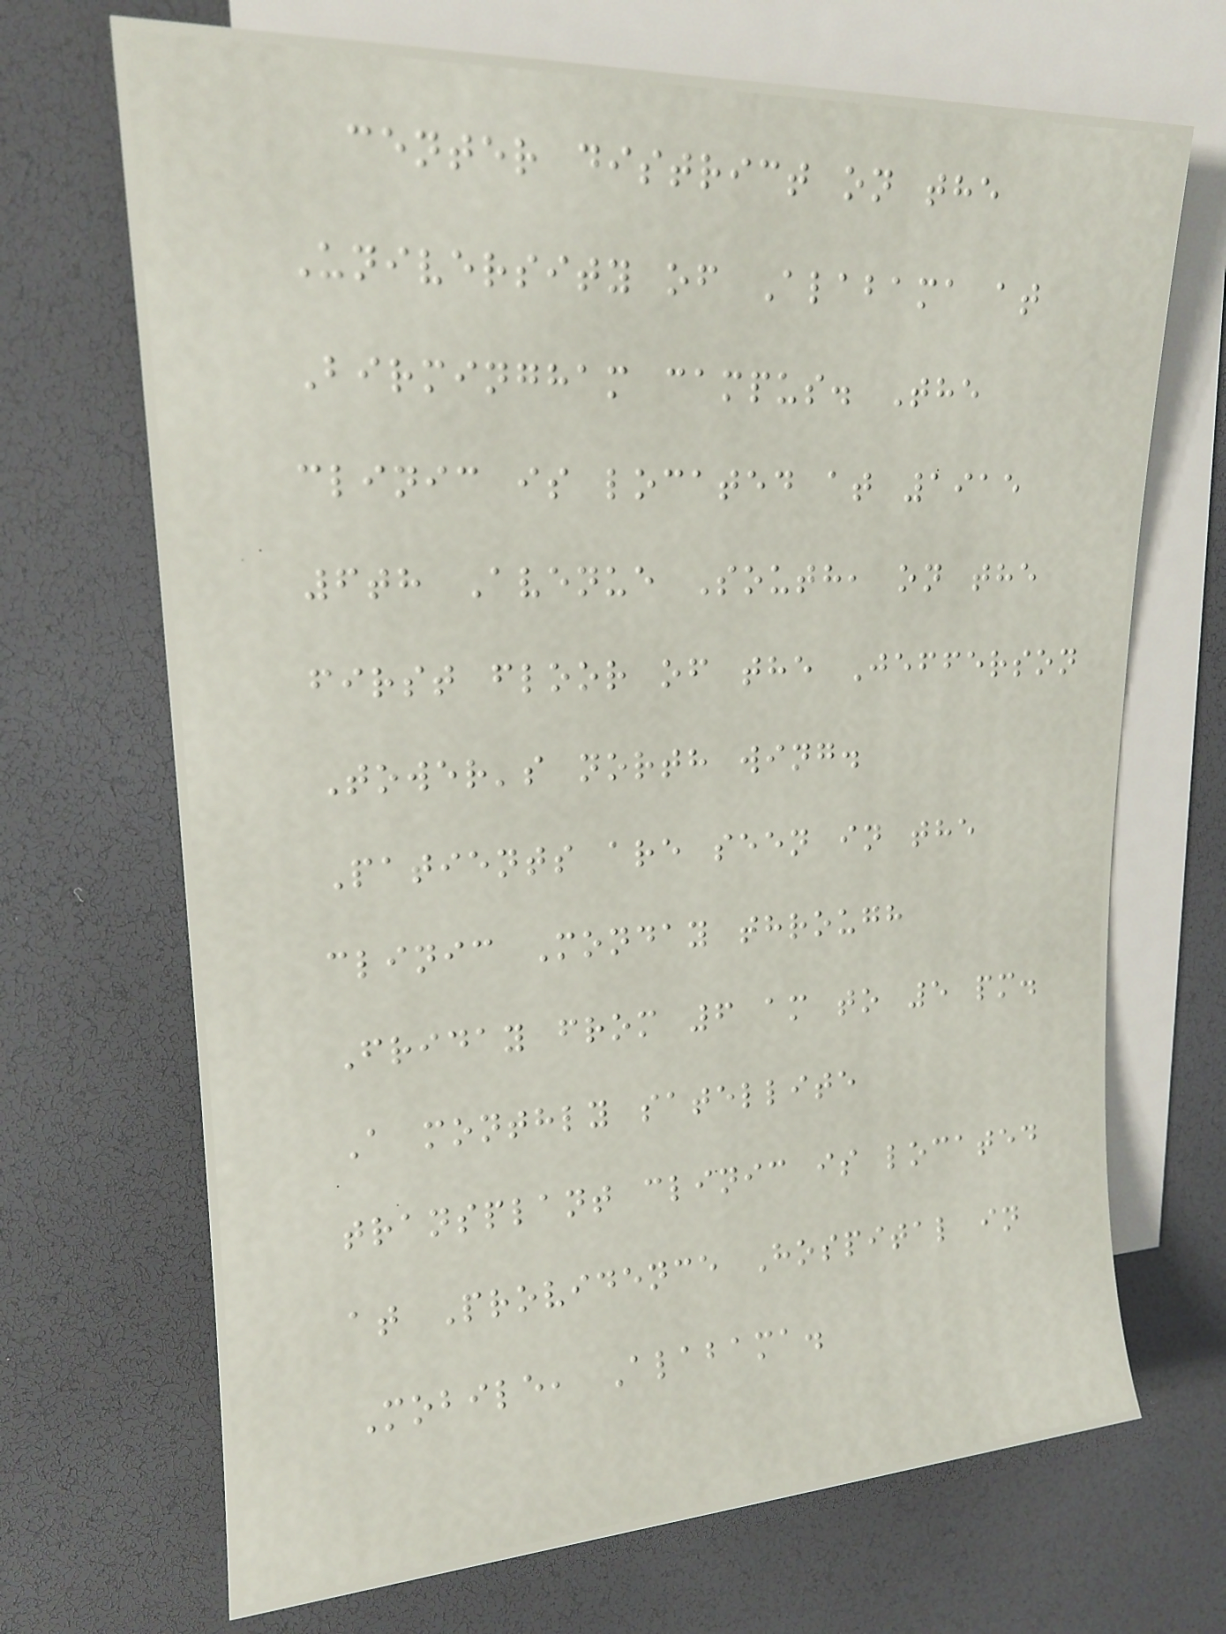center district on the
University of Alabama at
Birmingham campus. The
clinic is located at 1915
6th Avenue South, on the
first floor of the Jefferson
Tower's north wing.
Patients are seen in the
clinic Monday through
Friday from 6 am to 5 pm.
A monthly satellite
transplant clinic is located
at Providence Hospital in
Mobile, Alabama.
